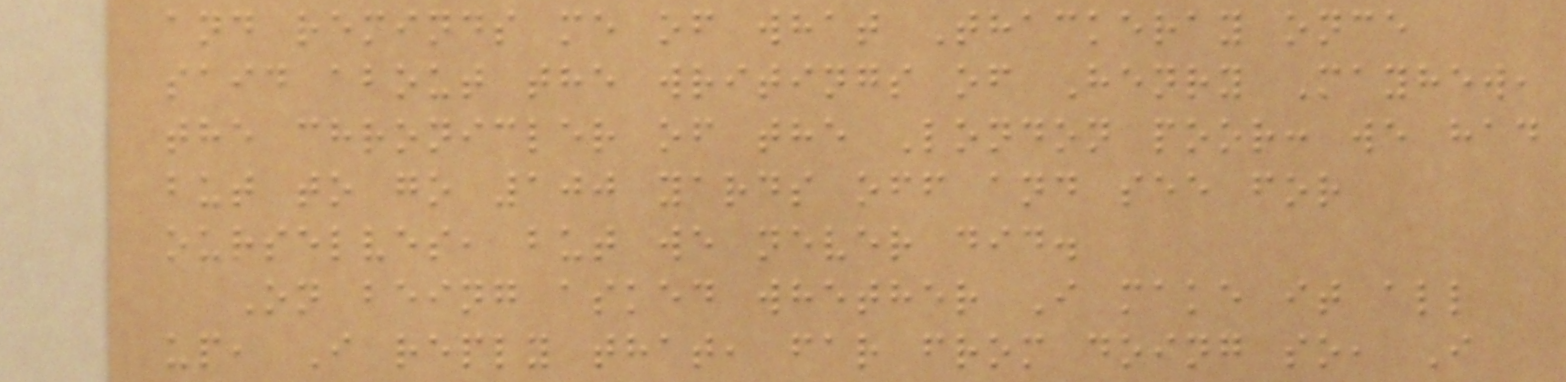and reminds me of what Thackeray once
said about the writings of Henry Mayhew,
the chronicler of the London poor: we had
but to go 100 yards off and see for
ourselves, but we never did.
On being asked whether I make it all
up, I reply that, far from doing so, I
